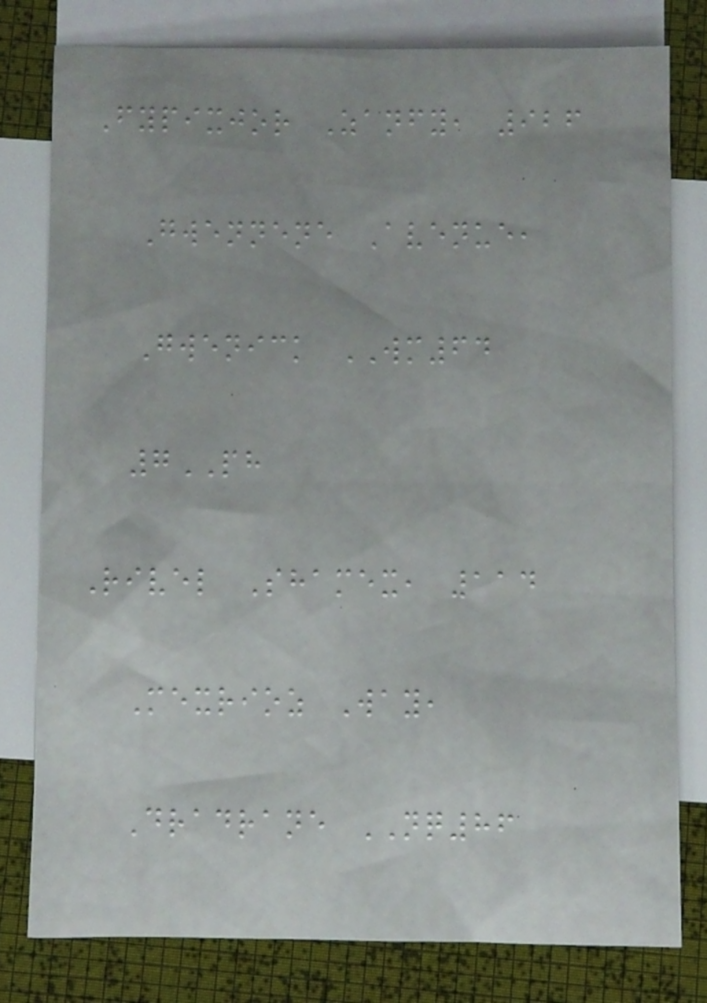Fypixjor Zanfy, 926
Gwennene Avenue,
Gwenick WM64
7PH
Rivel Shamex, 114
Mexrioz Way,
Dradrane NQ86
